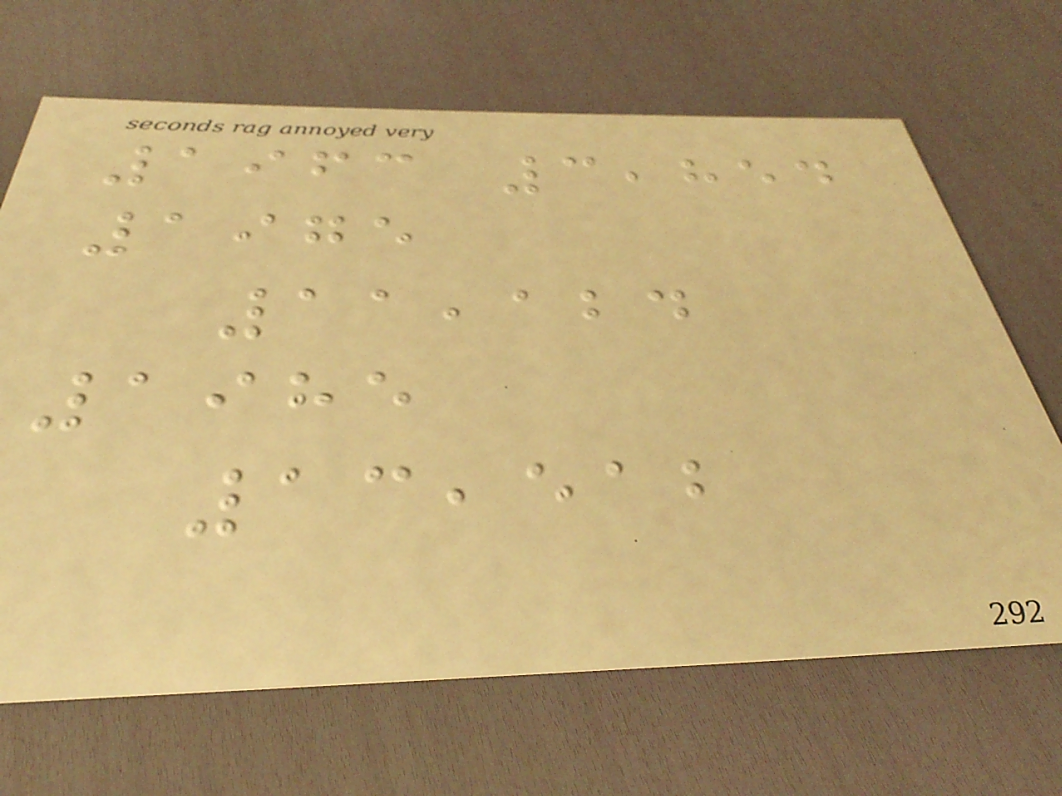1963 3,854
1975
11,124
1985
13,512
